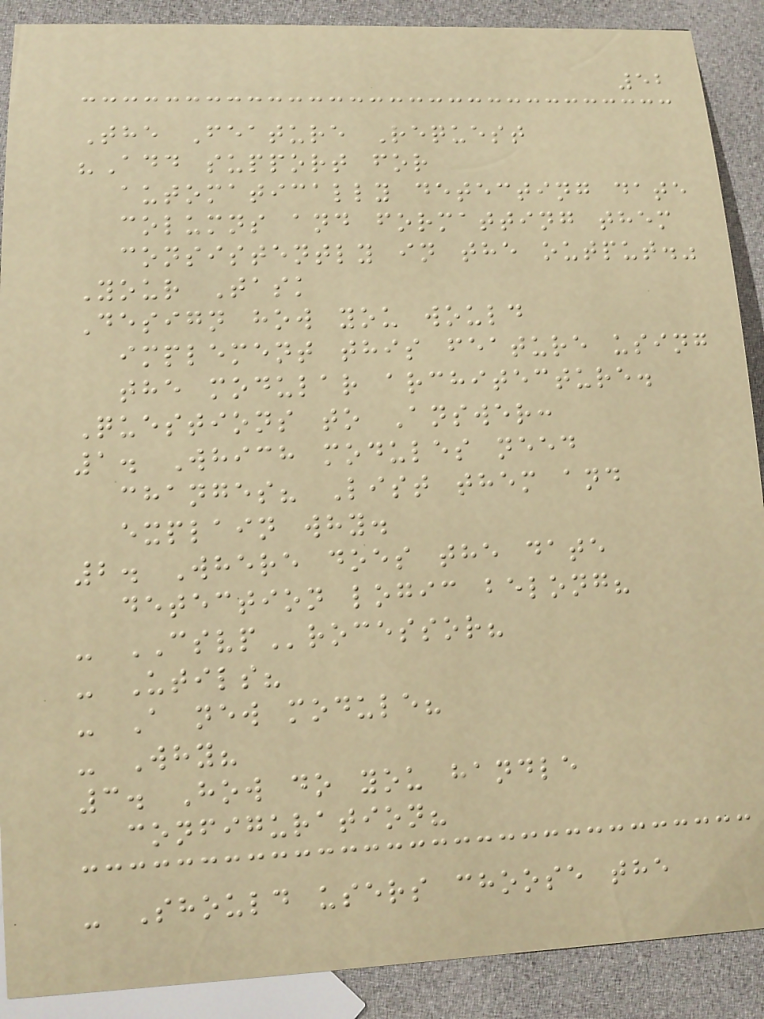52
The Feature Request
"Add support for
automatically detecting date
columns and formatting them
consistently in the output."
Your Task
Design how you would
implement this feature using
the modular architecture.
Questions to Answer:
1. Which modules need
changes? List them and
explain why.
2. Where does the date
detection logic belong?
- CSVProcessor?
- Utils?
- A new module?
- Why?
3. How do you handle
configuration?
- Should users choose the
